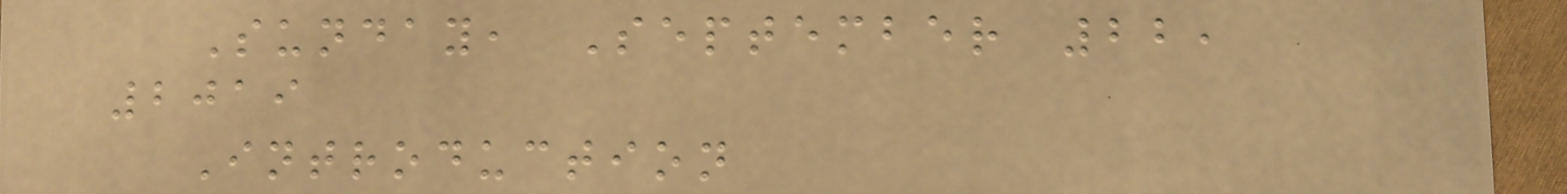Sunday, September 22,
2019
Introduction
